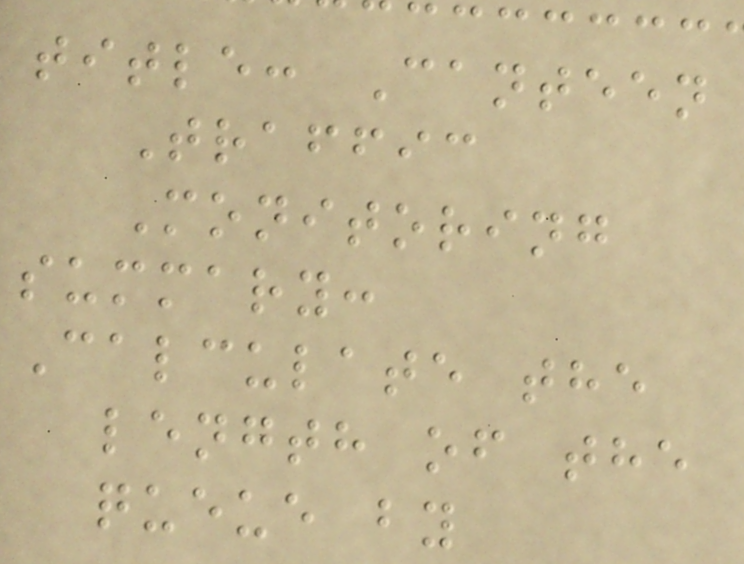title: Canteen
Traffic
Monitoring
summary:
Calculate the
length of the
queue by
